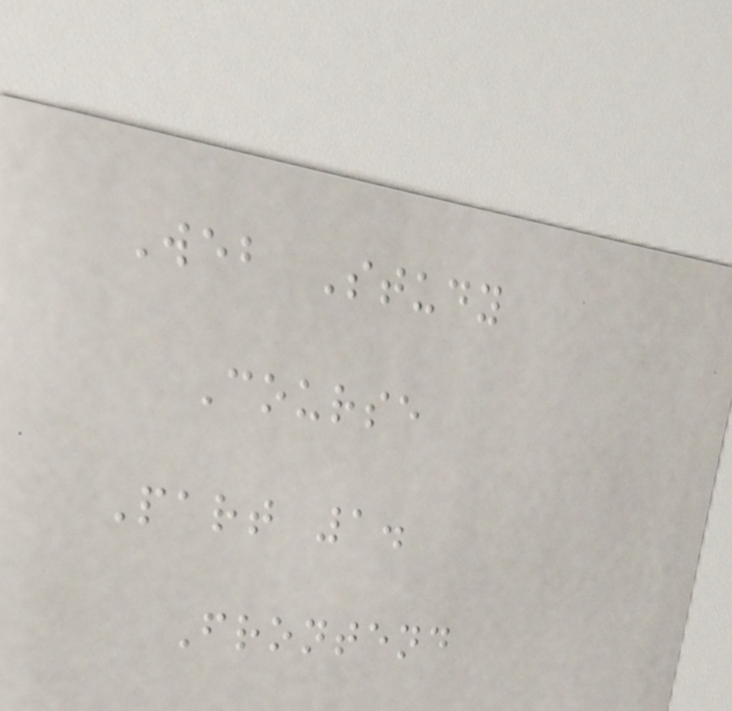Web Study
Course
Part 1.
Frontend
